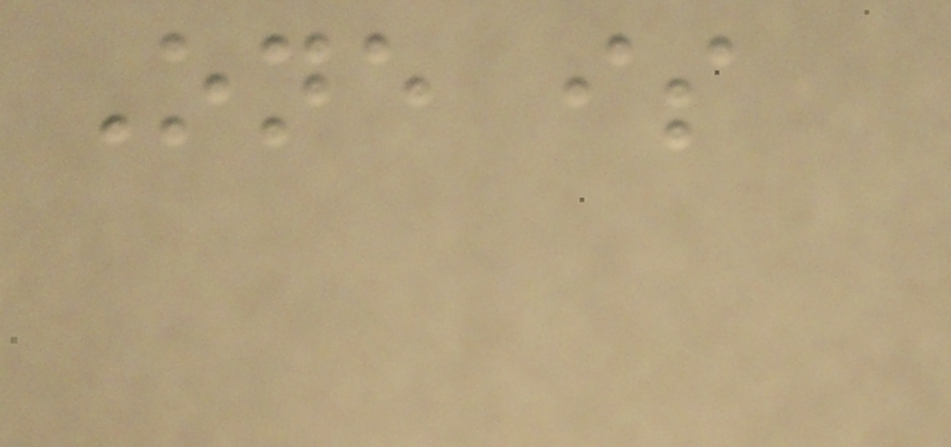One is
